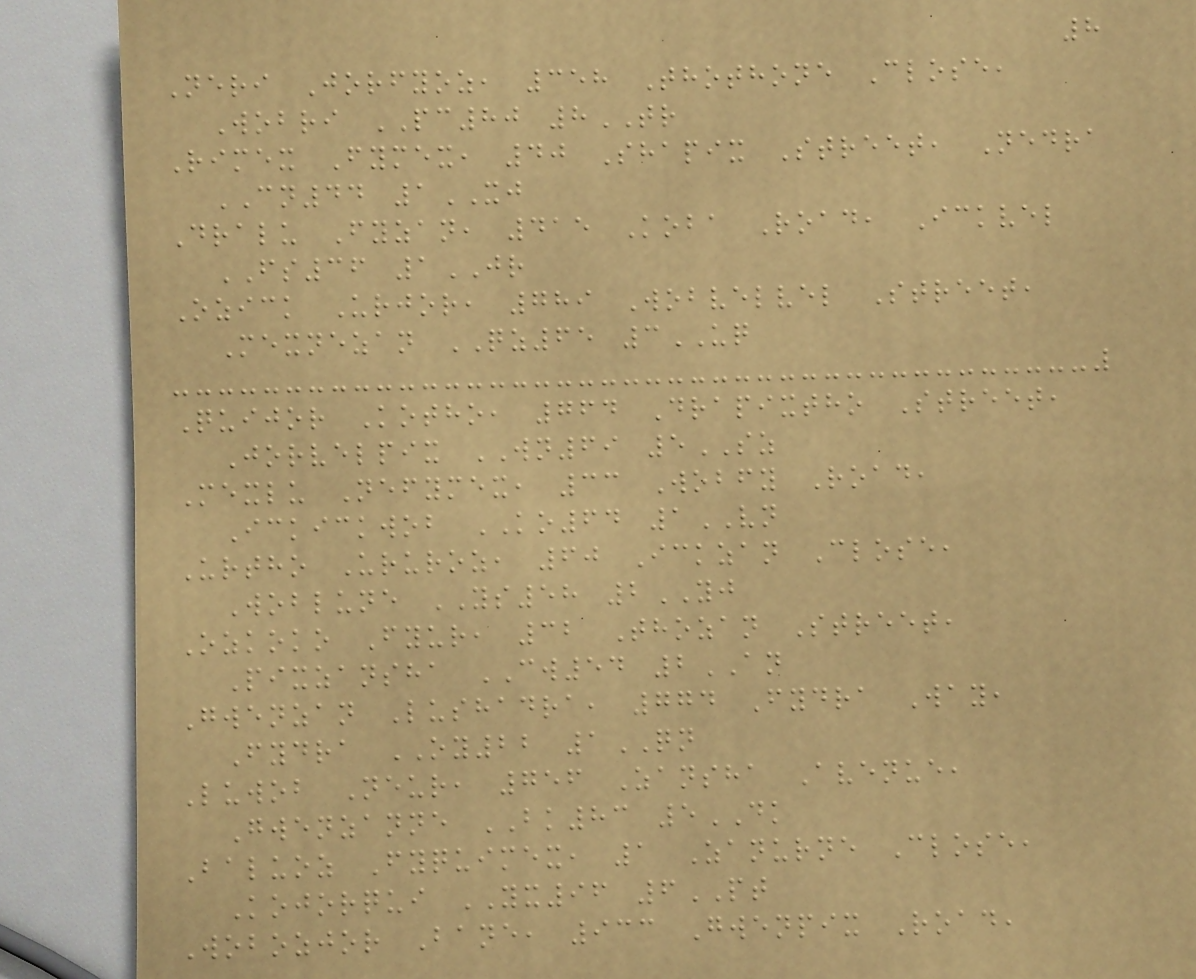8
Neri Jorfyoz, 358 Thothone Close,
Wobri PC80 8TR
Rimex Fymex, 40 Shapix Street, Nedra
CN44 1XJ
Dralu Fyzan, 415 Koba Road, Ickvel
FS36 1JR
Ozick Urjor, 789 Wobvelvel Street,
Mexnezan QZ65 3UQ
Quijor Kotho, 764 Drapixtho Street,
Jorvelpix WN69 5SZ
Mexlu Nefymex, 33 Wobfy Road,
Ickickwob KO64 1VN
Urtho Ururoz, 60 Ickzan Close,
Woblune YS58 2YJ
Ozkoko Fyur, 32 Thozan Street,
Pixzansha CW54 2AN
Gwenzan Lushadra, 774 Fydra Way,
Fydra OY22 1QN
Luwob Neur, 756 Zansha Avenue,
Gwenzanne BK83 5DK
Baluoz Fyquimex, 1 Zanurne Close,
Kojorqui YX96 6PT
Wobozjor Bane, 933 Gwenpix Road,
